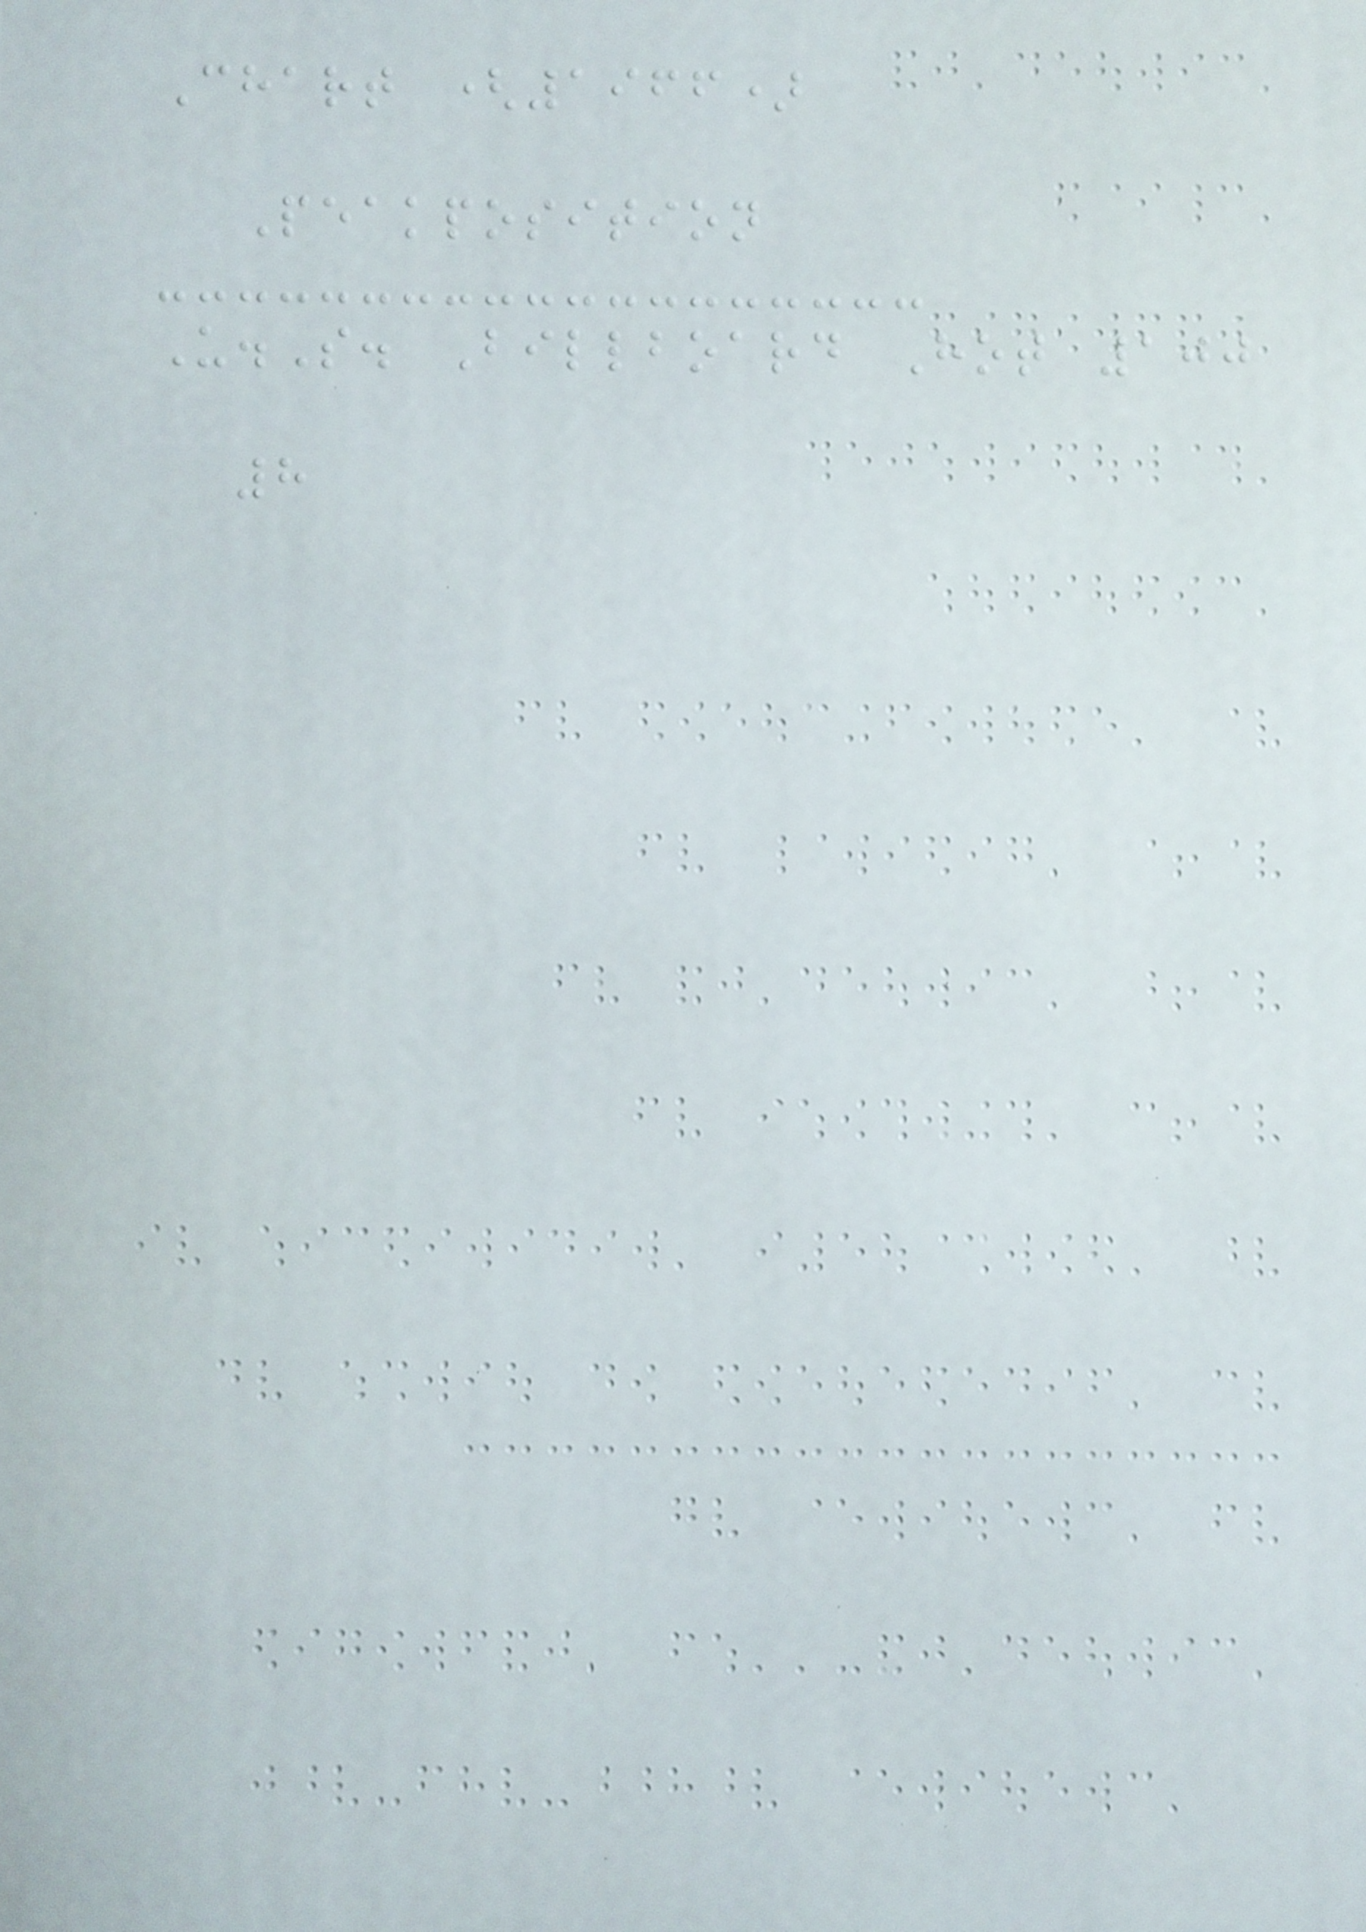Chart (1966)
Peakposition
U.S. Billboard Hot 100
8
